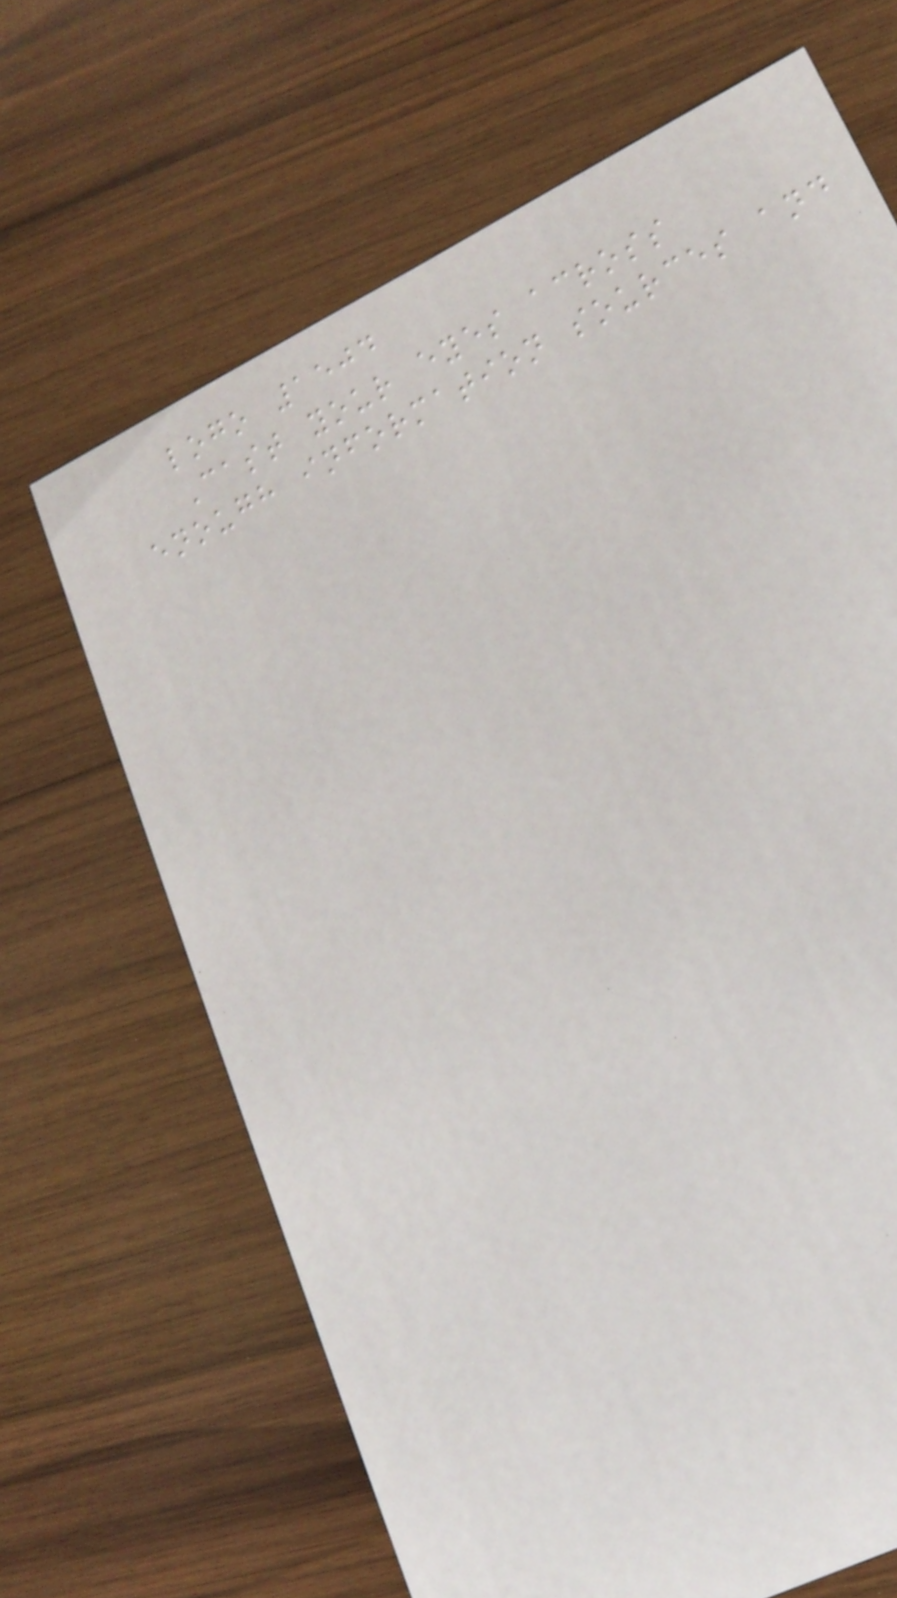logo 1504
Cast your eyes across
enough information sources and
